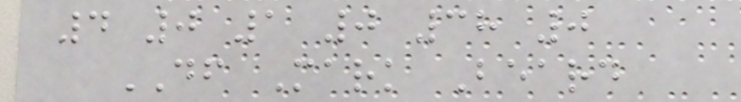4 0 1 0 38 0
DF Mark Beard
